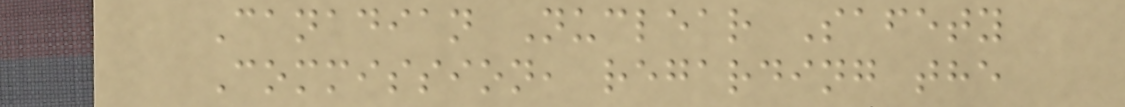Canadian Nuclear Safety
Commission, regarding the
